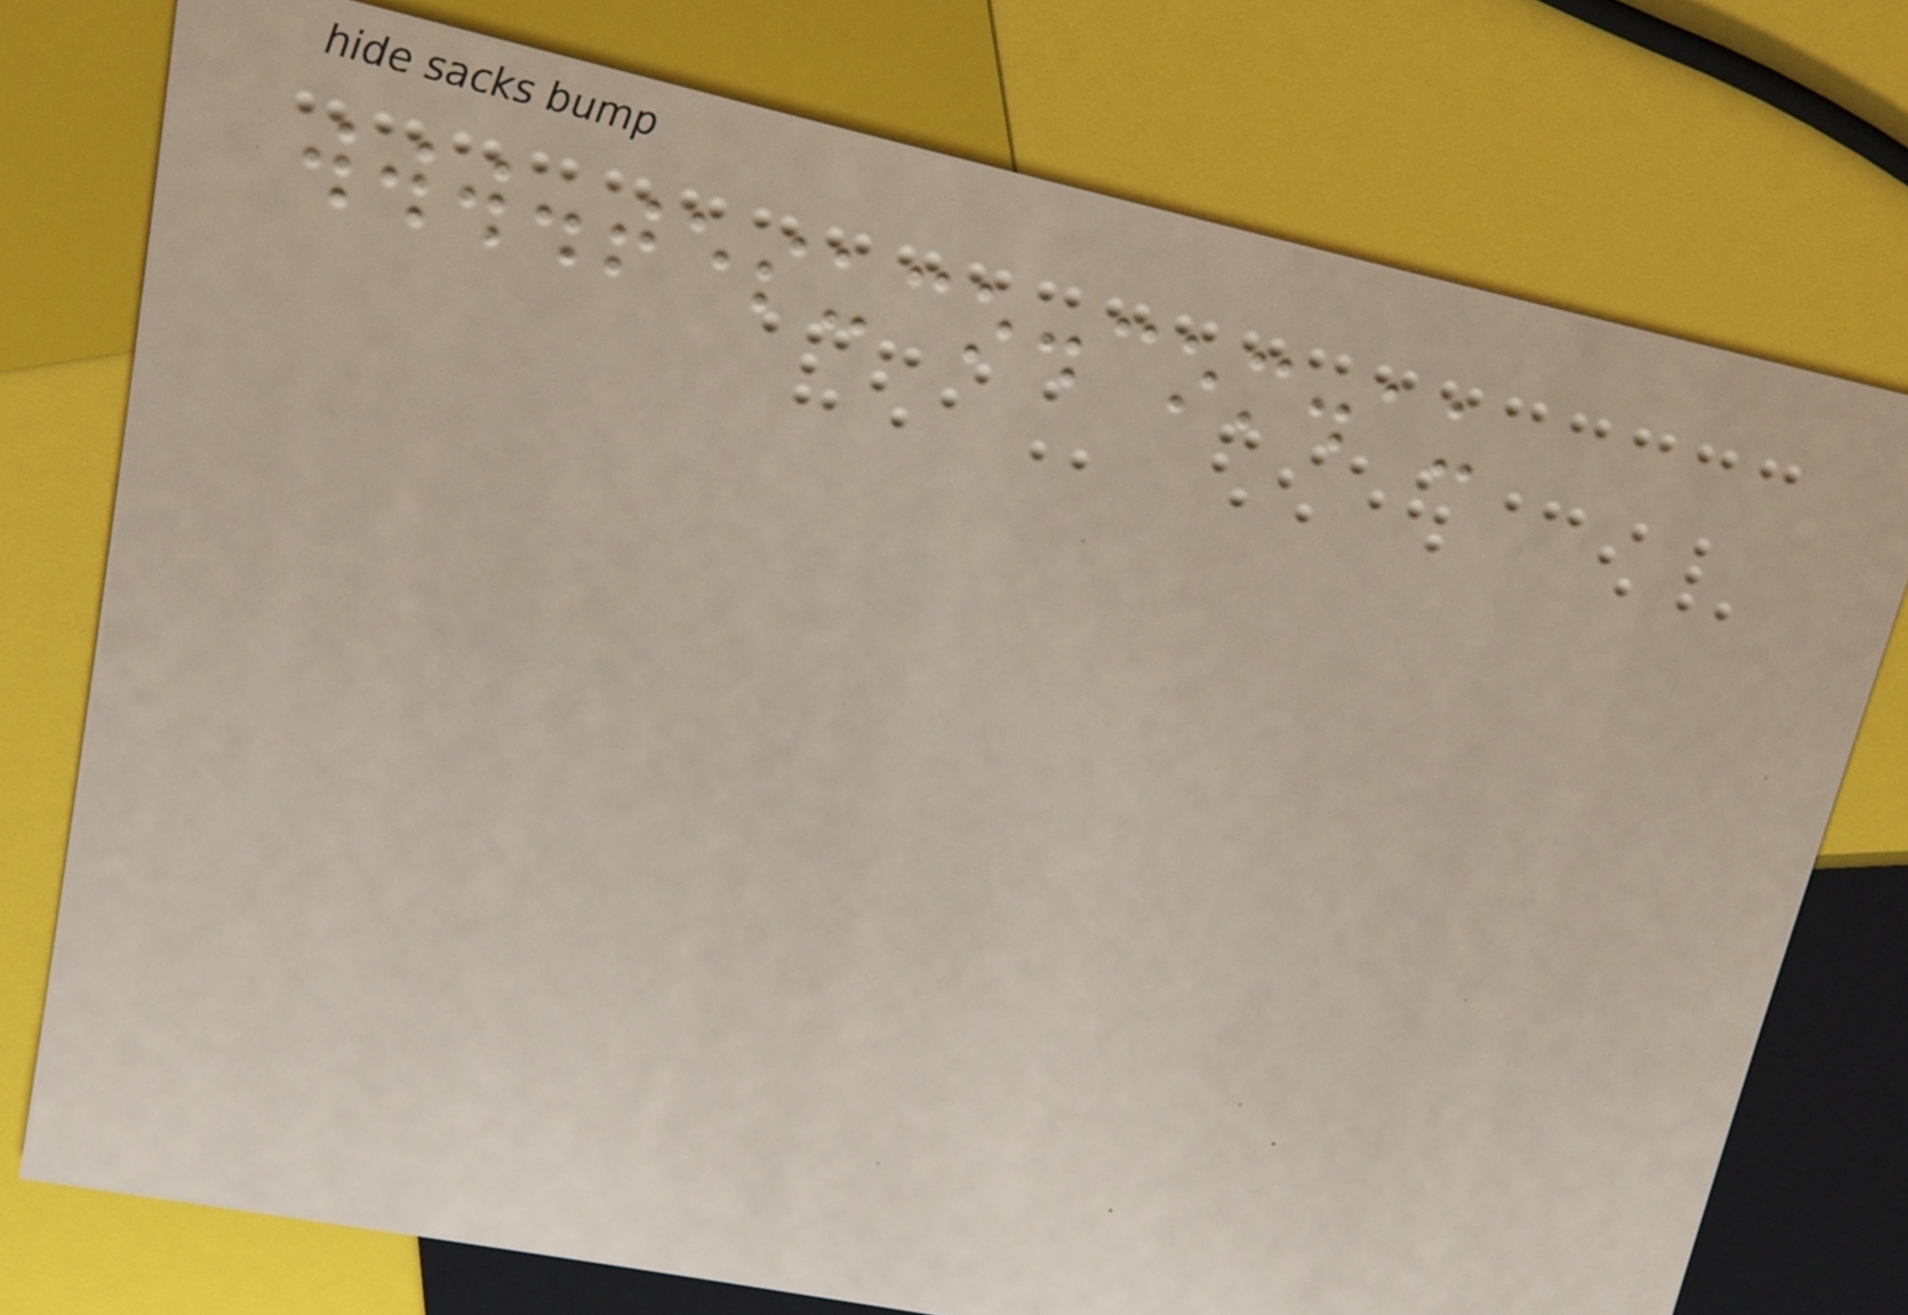www.tesuco.com.au
